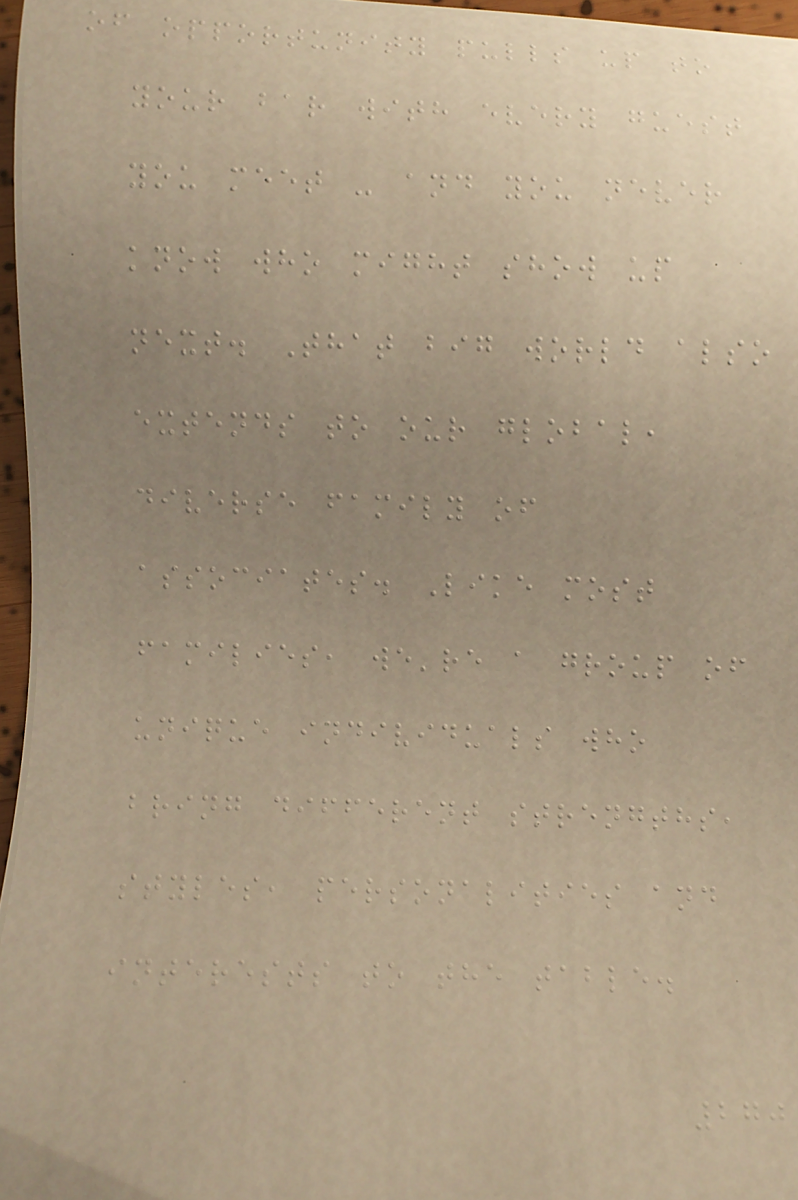of opportunity pulls up to
your bar with every guest
you meet - and you never
know who might show up
next. That big world also
extends to our global,
diverse family of
associates. Like most
families, we're a group of
unique individuals who
bring different strengths,
styles, personalities and
interests to the table.
270
